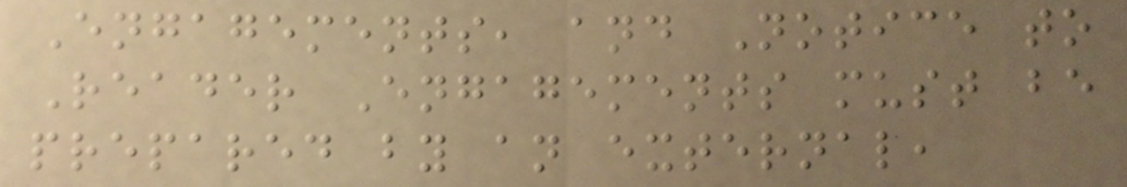Engagements, and Notice to
Reader Engagements must be
prepared by an external,
